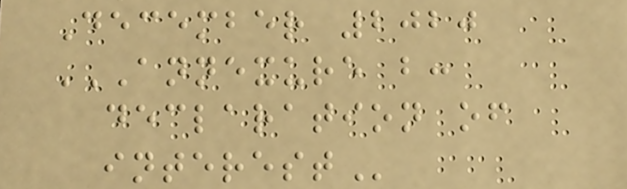December 2020
ANNEXURE B:
DECLARATION OF
INTEREST
